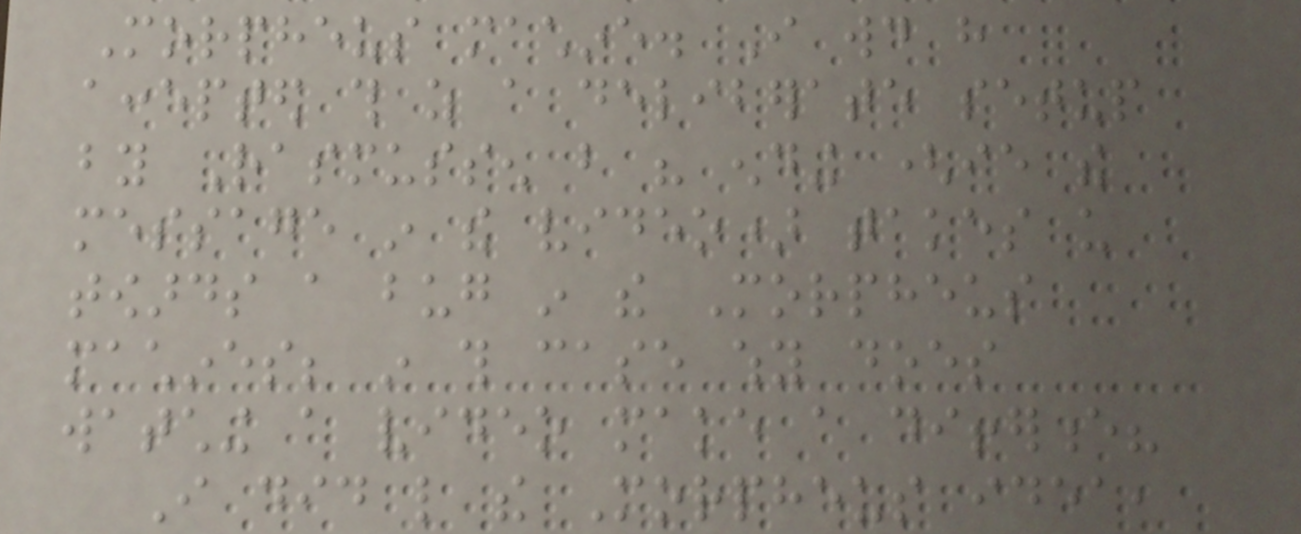Morpheus machine. I would have
accepted this as a deliberate setup
by Rasmussen but his ending (ie the
message in the video) takes us
towards a bug in the Morpheus
machines; in this case why does
watching a video make a difference?
I did like the Morpheus idea,
